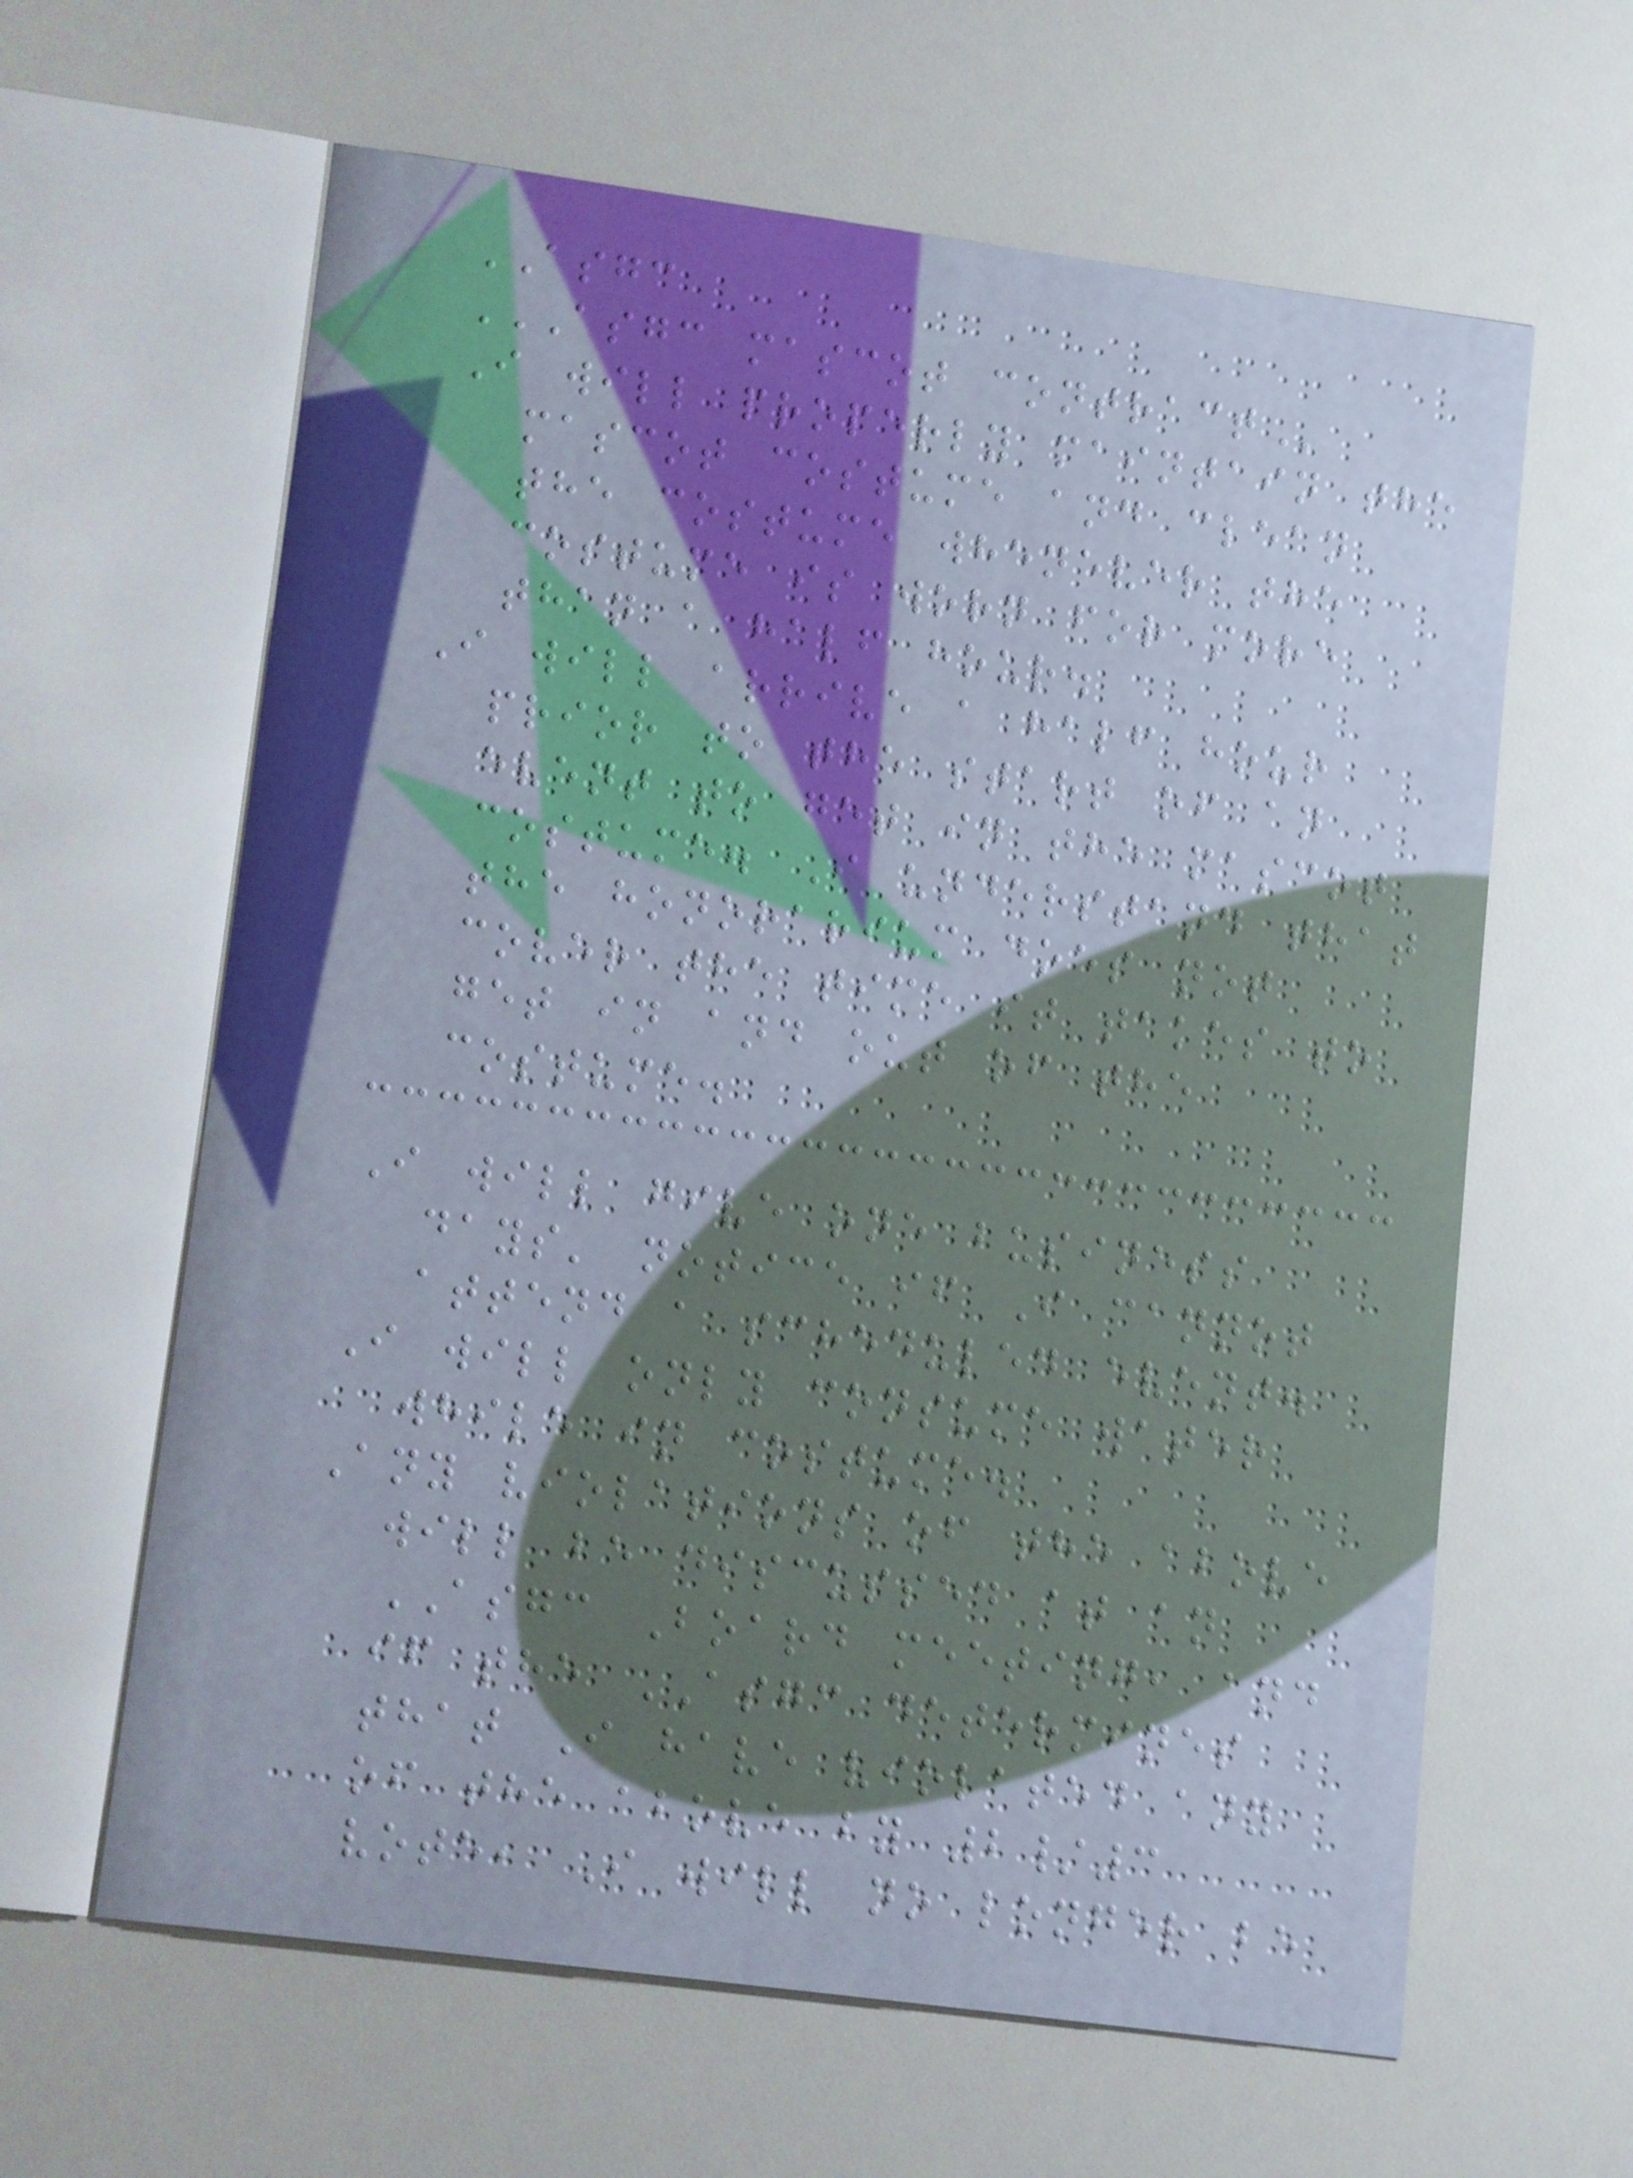ASGC
ASGC MASCOT CONTRACT
I will properly maintain the
mascot costume and clean
the costume whenever the
costume is worn for more
than a half hour.
I will arrive a half hour
prior to the start of an
event to get in the mascot
costume. I understand that
the honorarium does not
cover the time it takes to
get in and out of the
costume.
I will give one business
days' notice if I cannot
attend a scheduled event.
I will only consume water
while in costume.
Any violations of the above
will be discussed at an
ASGC Board meeting, and
if the ASGC determines
that I have violated any
of the above by 2/3
vote, I will no longer be
